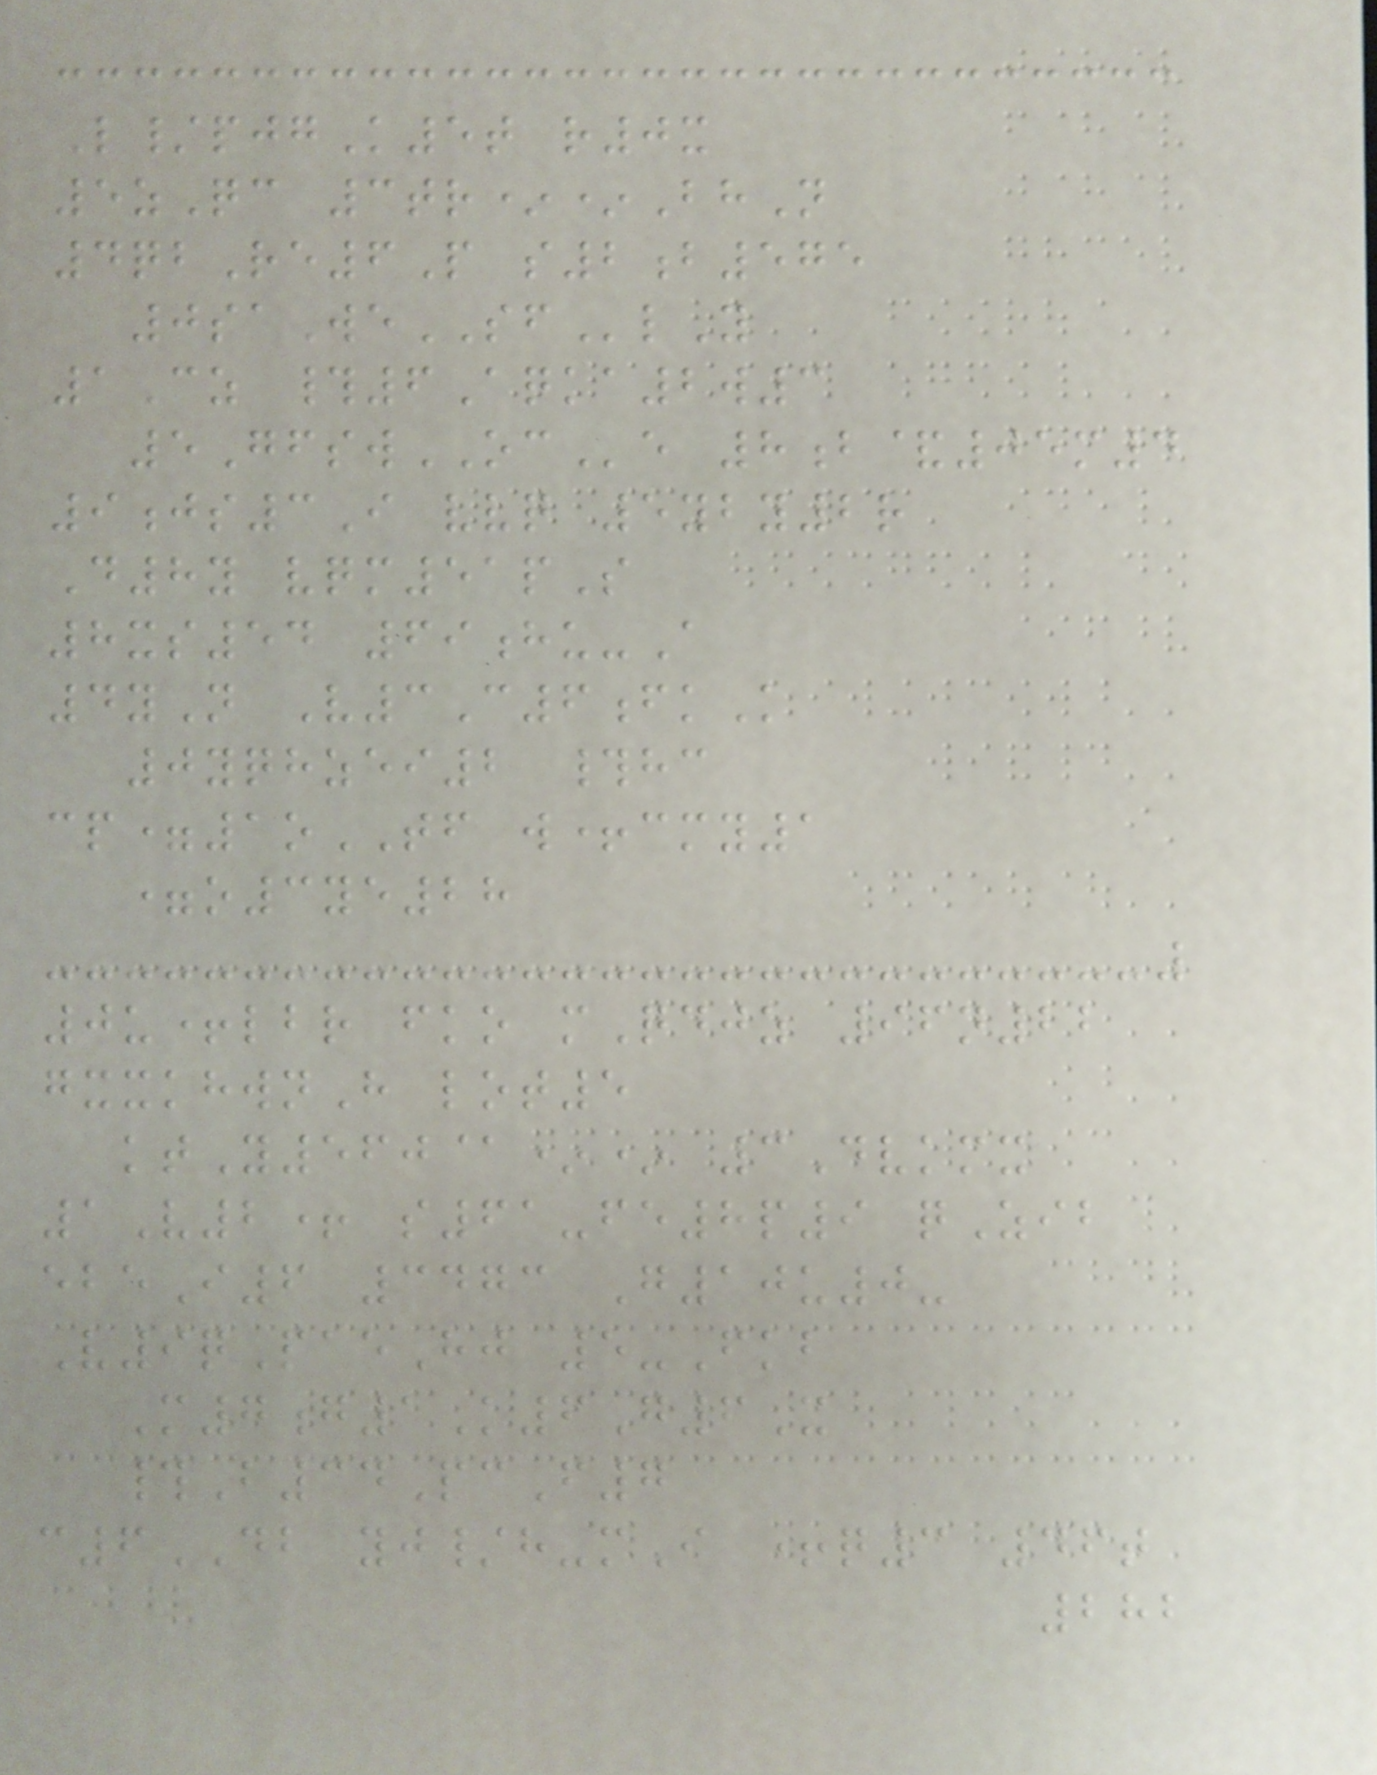L/pjgK5t r0x
5zQc 3tr**BhN
4qbRe6P s2b575
0saWeSFlY
1Cz #6Aqka2w3
5GfswOCe 8b&05m4
9js3I vvq 5yby2r
D8y vqm51pS
8xs54 69hu-A
4yN V3C6fkK
0yqhzei2 #hc
cp=1oTF w+cmy1
=o3ye28
0u+lbr fko mQdjz 96n22
gxxkhwnH lot5
ktY560@** 3Dvkmx
1V2+ s61-fe8p9 qZib
ebeI6 3473 G10u0-
V9qPaeHj 5-Fkb
M7g1K6G6X
#B34PcF7
c6DB yj/h-mI +q3 46t
282
